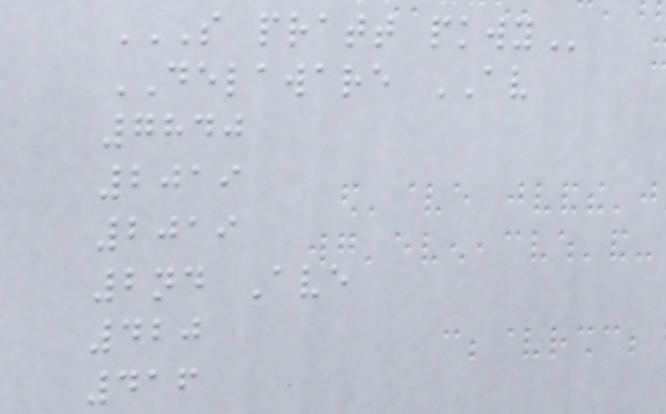S PRATT PKWY
DELAWARE AV
7840
2019
2019
2nd Ave
420
416
